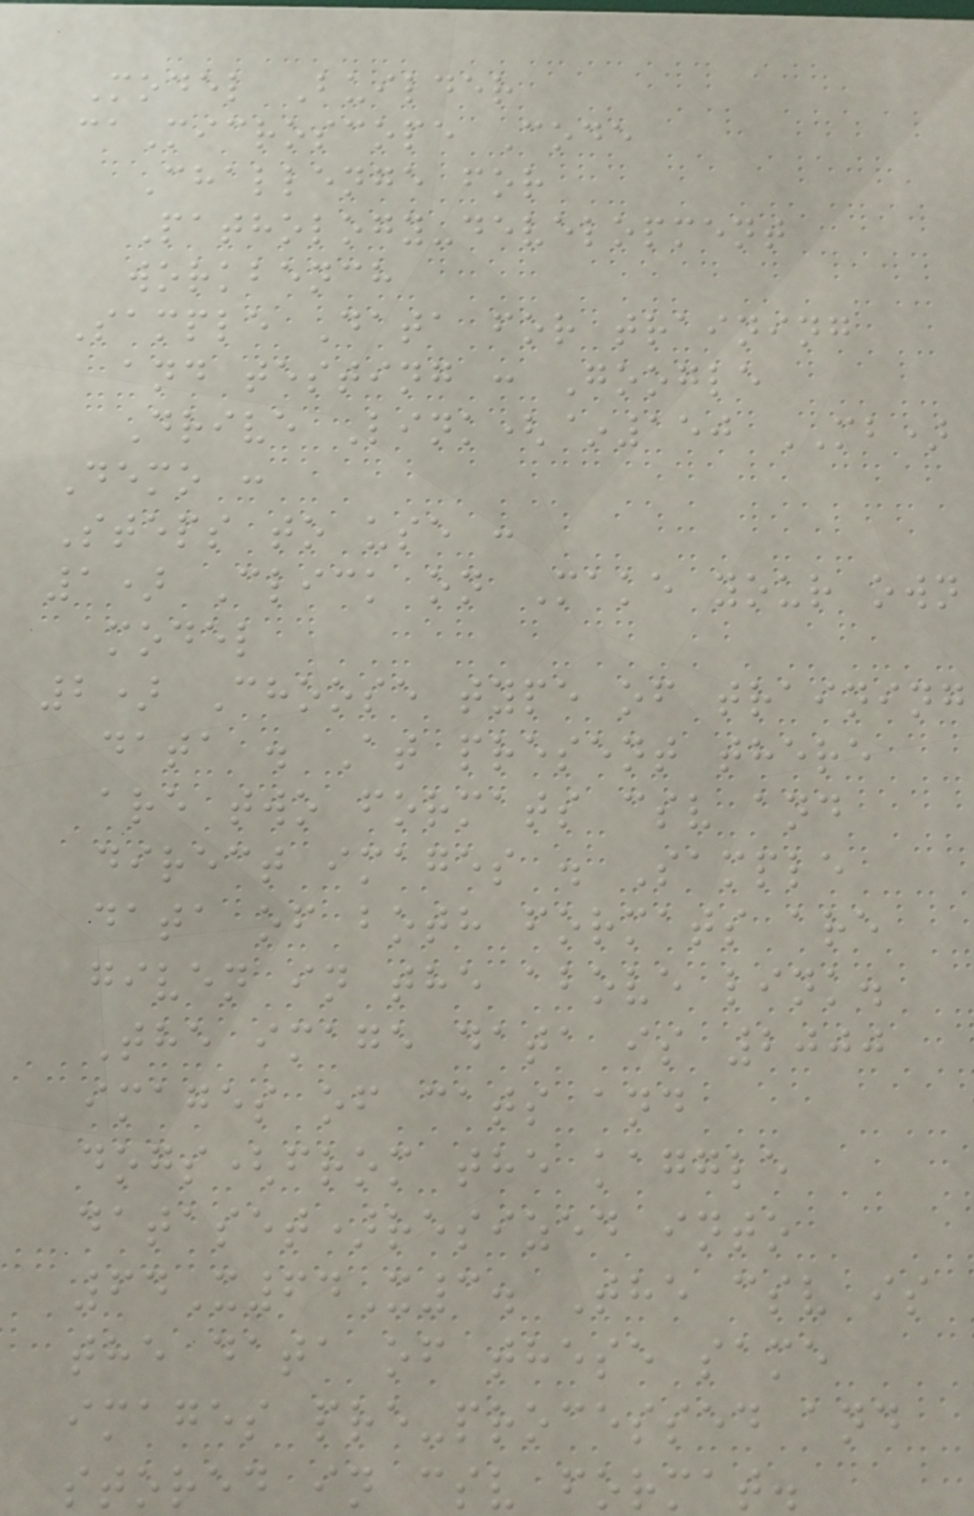Model Builder
caMicroscope Code
Challenge for
Pathology-development
workbench
Sample Data for training
and testing : Google
Drive Link(~150 MB)
Demo :
Steps to use :
1) Click on Make your own
model
2) Choose type of training
data . At present there
are two formats csv and
direct images . Sample
data of both formats are
given in the above link.
The image data is 2000
images of cats and
dogs(from the kaggle
dataset)resized into
64X64X3. The csv is
the data of these same
images pre-processed and
stored in csv format.
